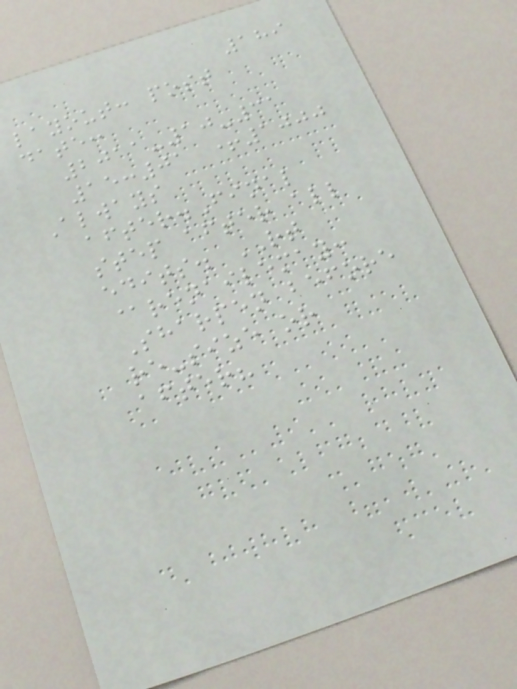189
layout: post
date:
2011-10-31
15:01 +1000
Always
after.Final
step after all
edits. RT
@renailemay:
Sharpen before
re-size or
after?
